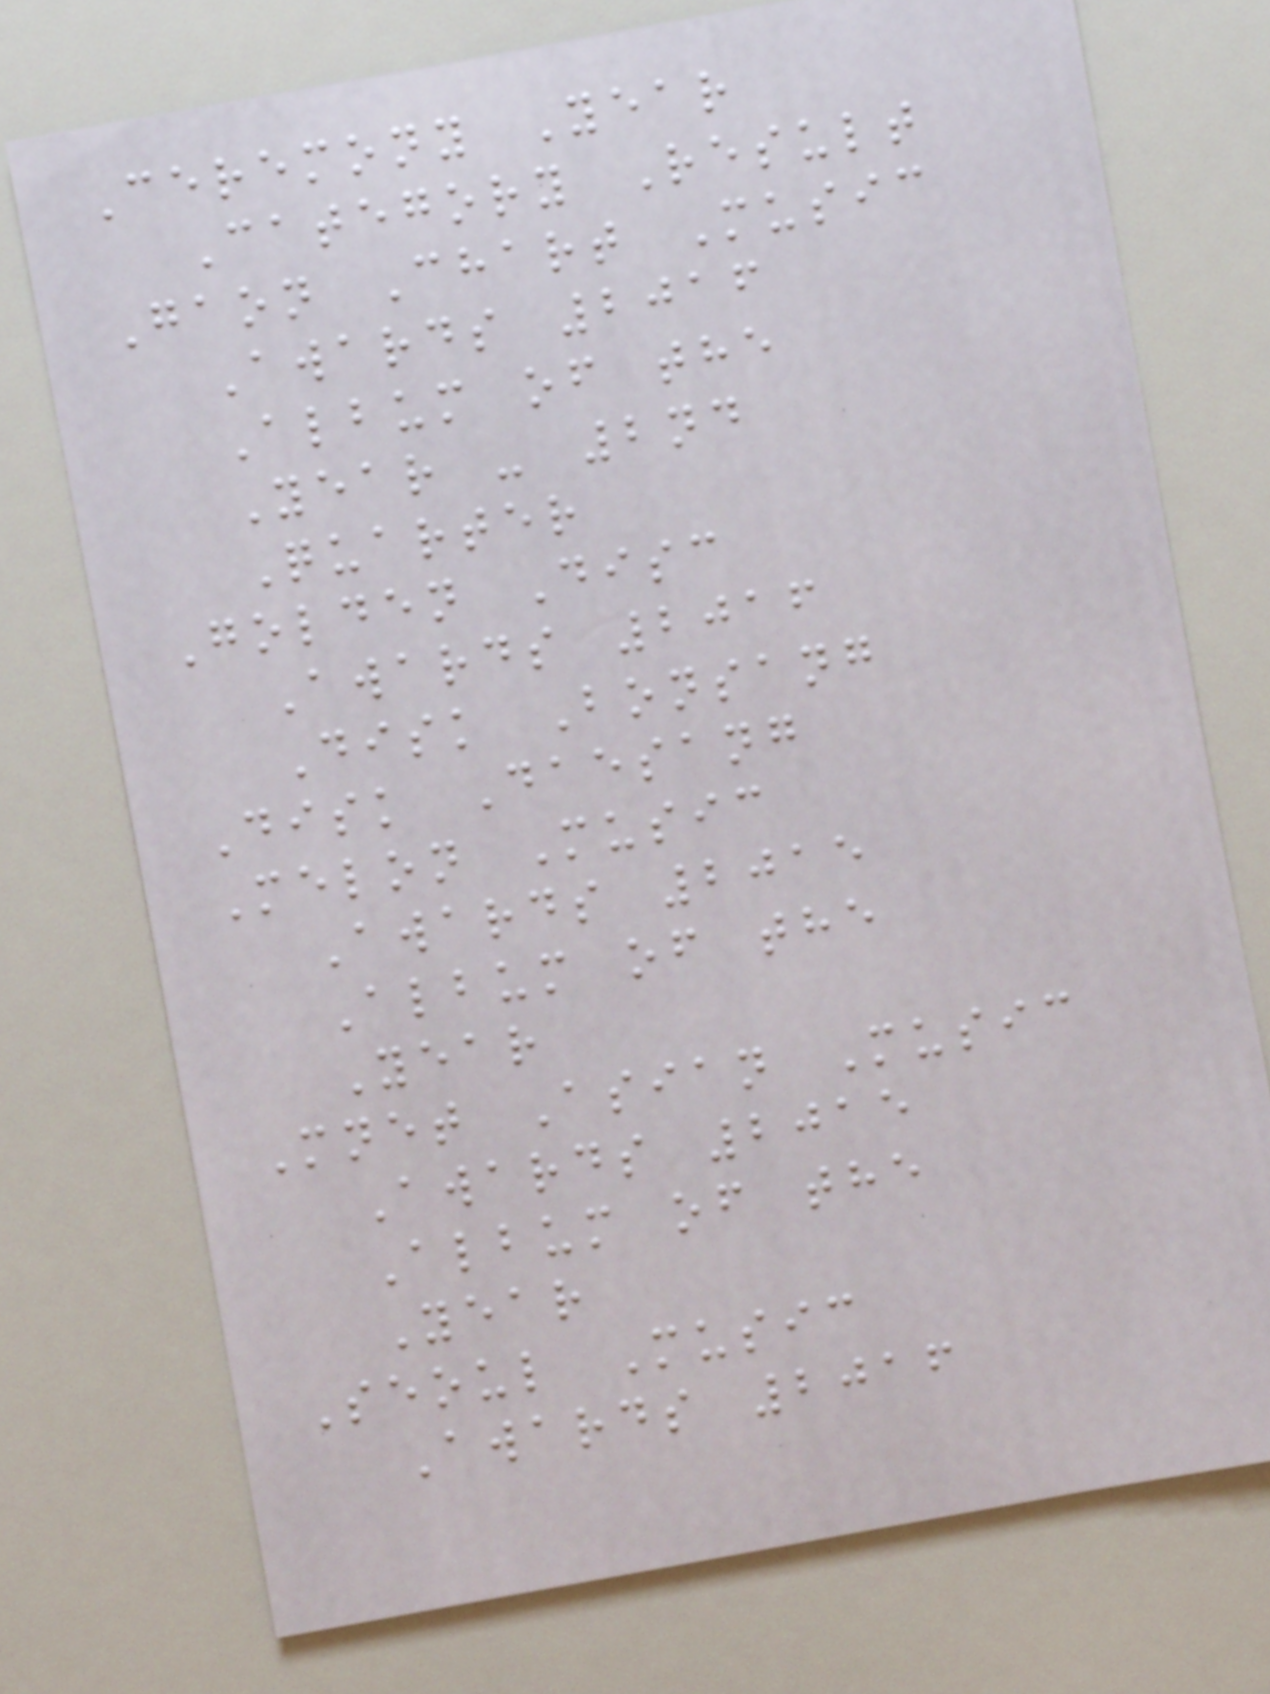Ceremony Year
Category Result
Gaon Chart Music
Awards 2016
Album of the
Year - 2nd
Quarter
Golden Disc
Awards 2016
Disk Bonsang
Disk Daesang
Melon Music
Awards 2015
Album of the
Year
Mnet Asian Music
Awards 2015
Album of the
Year
Seoul Music
Awards 2016
